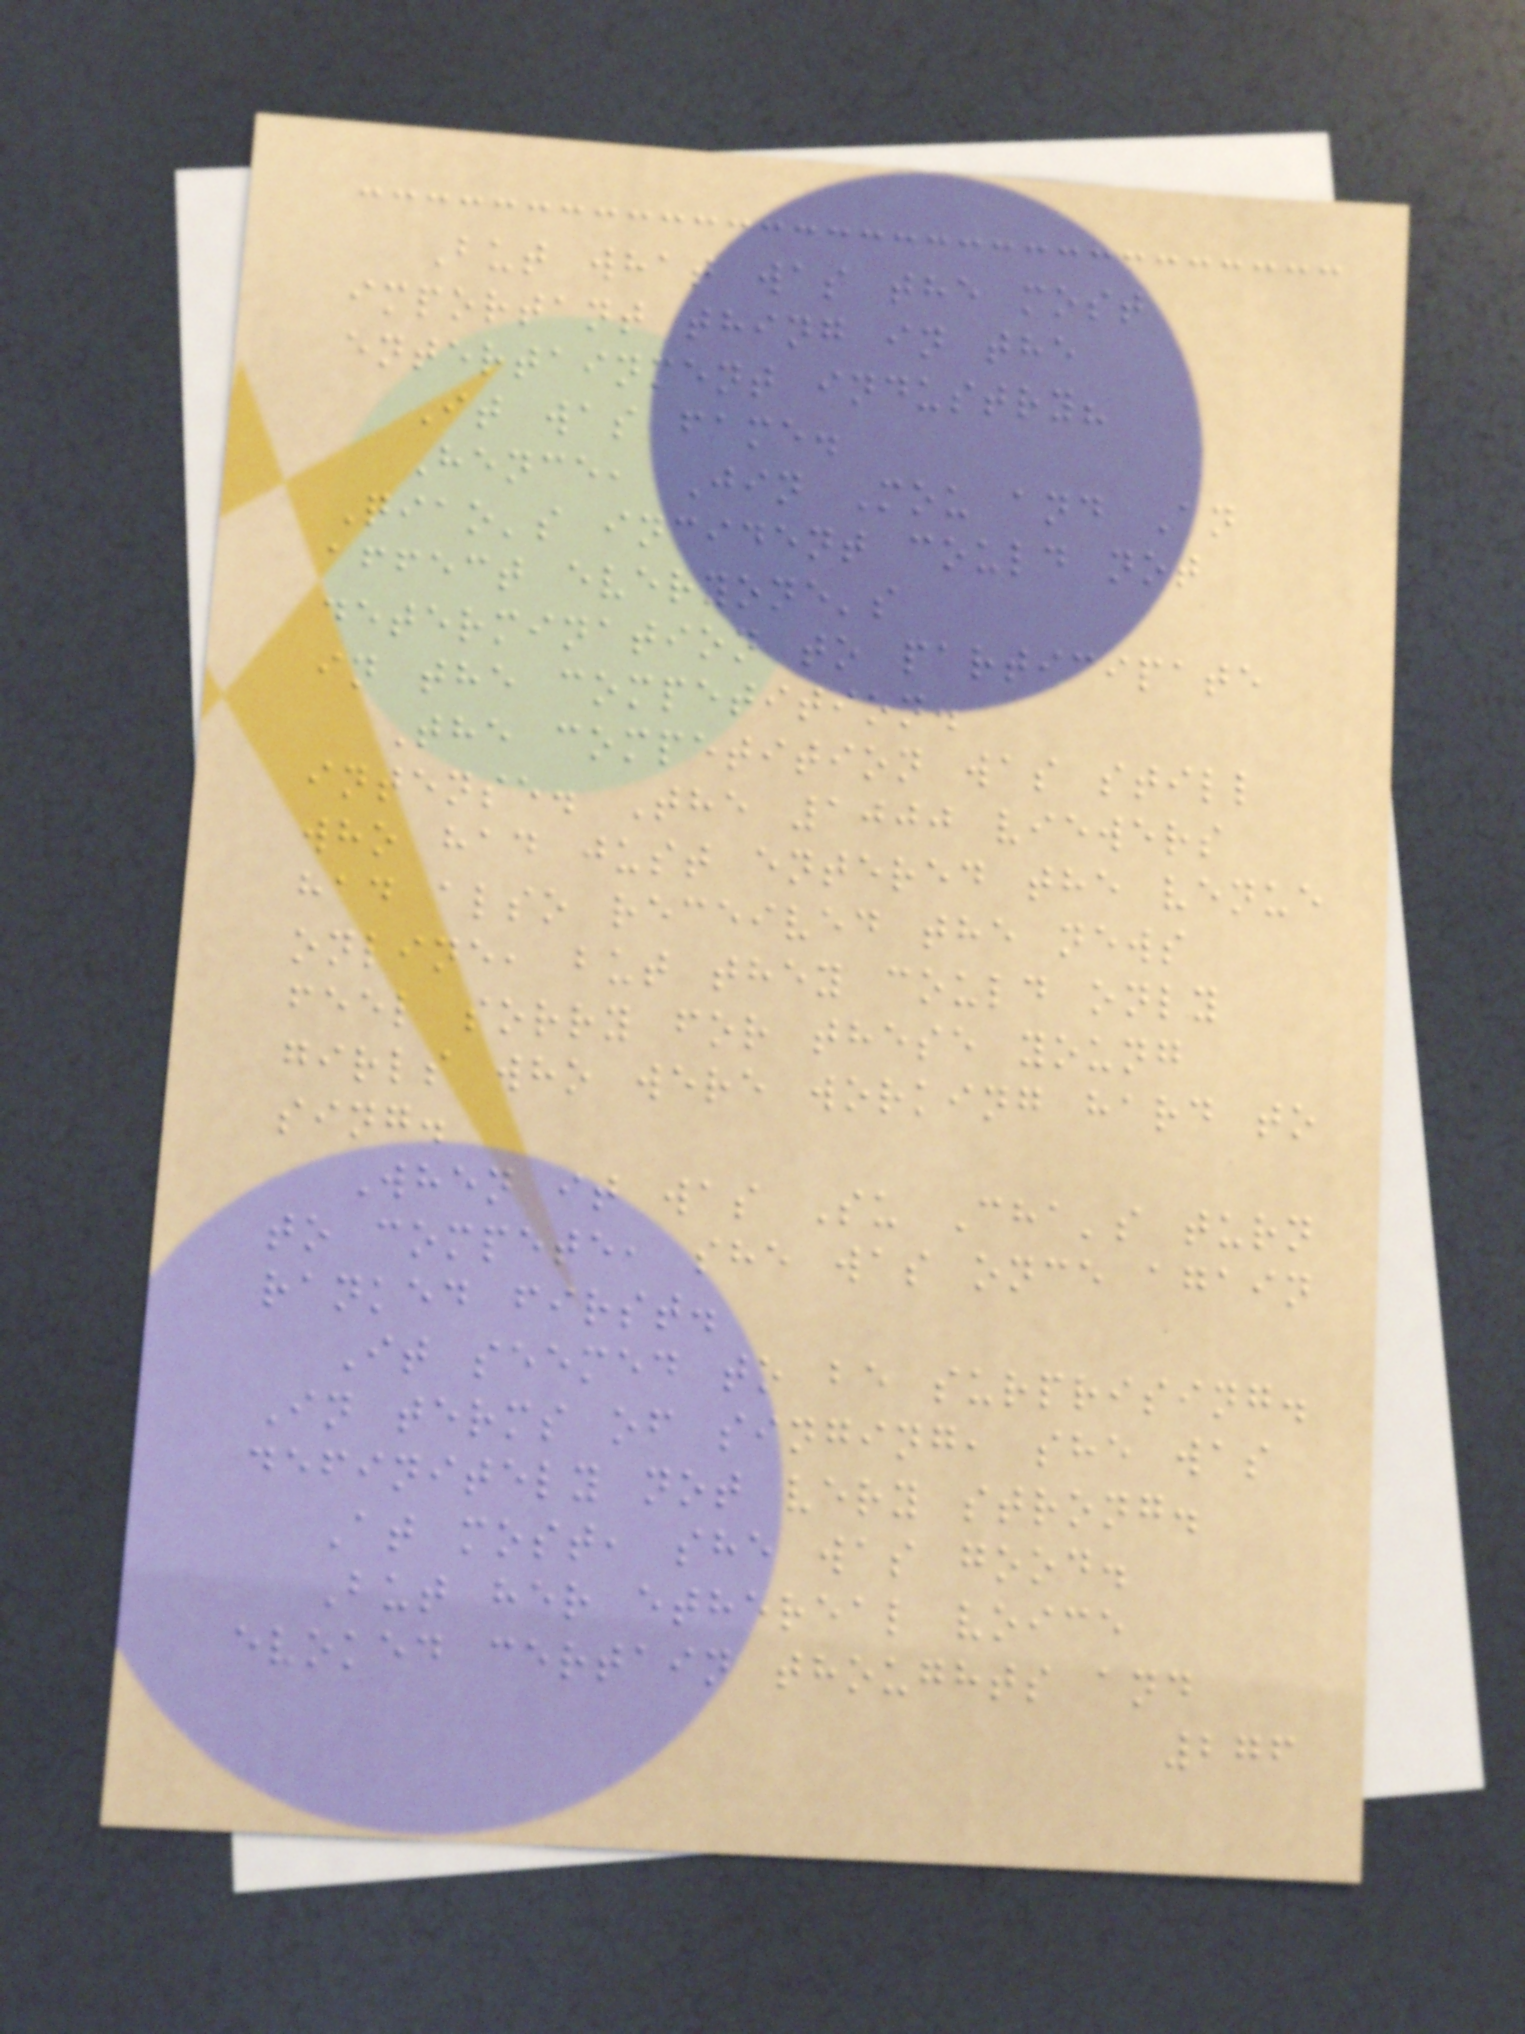But what was the most
important thing in the
entertainment industry?
It was fame.
Hence, Jin Mou and An
Qiao's incident could not
affect everyone's
determination to participate
in the competition.
The competition was still
intense. The 1000 viewers
who had just entered the venue
had also received the news
online, but they could only
feel sorry for these young
girls who were working hard to
sing.
When it was Su Cha's turn
to compete, she was once again
ranked first.
It seemed to be surprising.
In terms of singing, she was
definitely not very strong.
At most, she was good.
But her ethereal voice
evoked certain thoughts and
276
